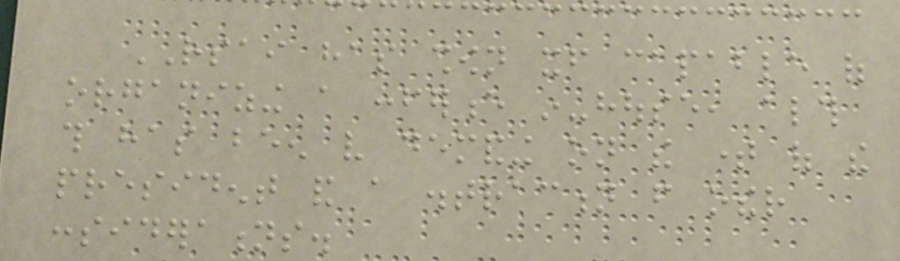RSAI has shown itself capable of
organizing a conference in-house, although
this has been very demanding on the time of the
president and a distraction from other
considerations.
